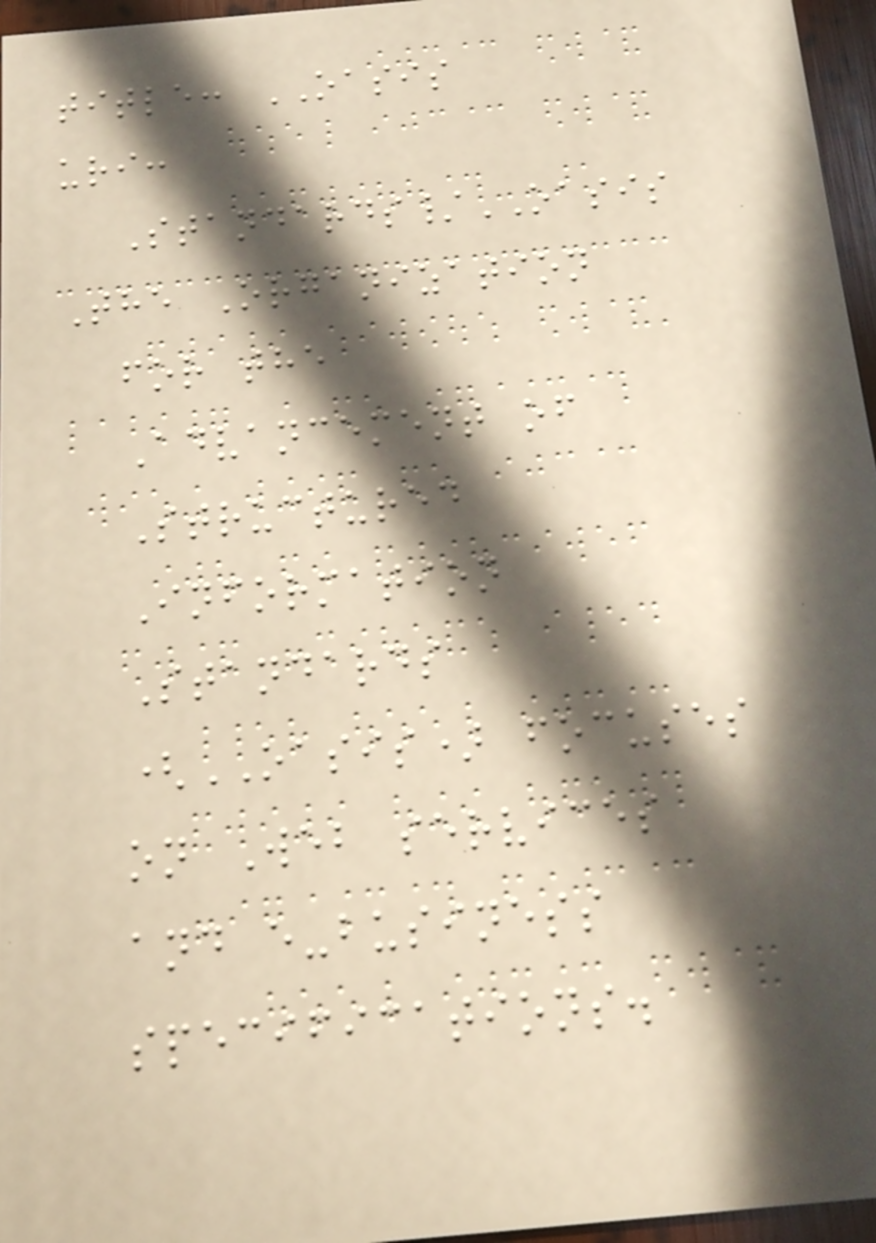title: OASIS
uri:
Standards/OASIS
The Organization
for the
Advancement of
Structured
Information
Standards
(OASIS) focuses
on Web services
and e-business
specifications.
